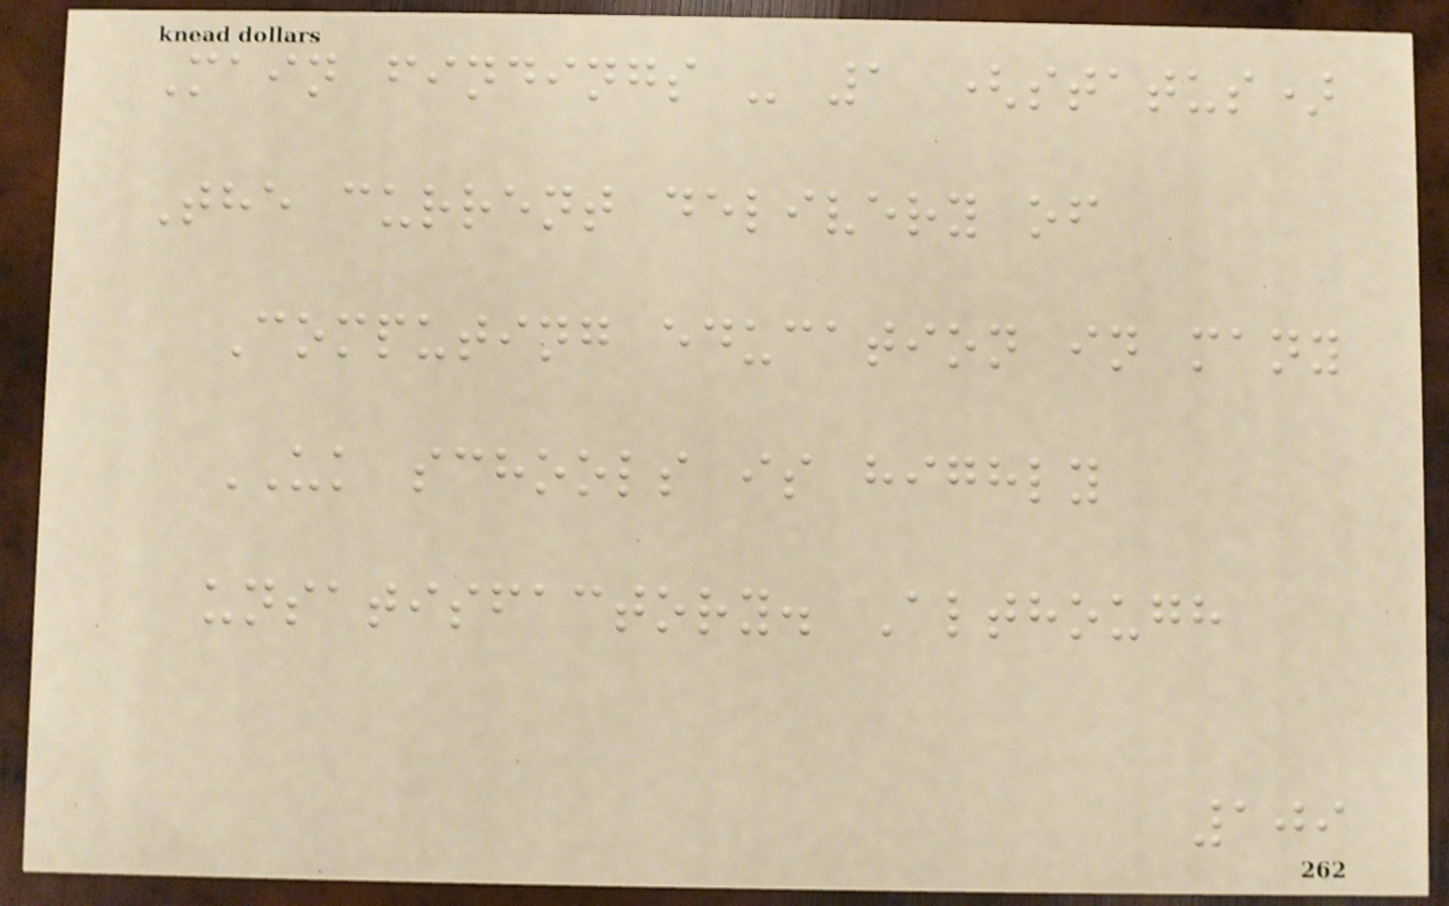Main findings - 1 (status)
The current delivery of
Computing education in many
UK schools is highly
unsatisfactory. Although
109
